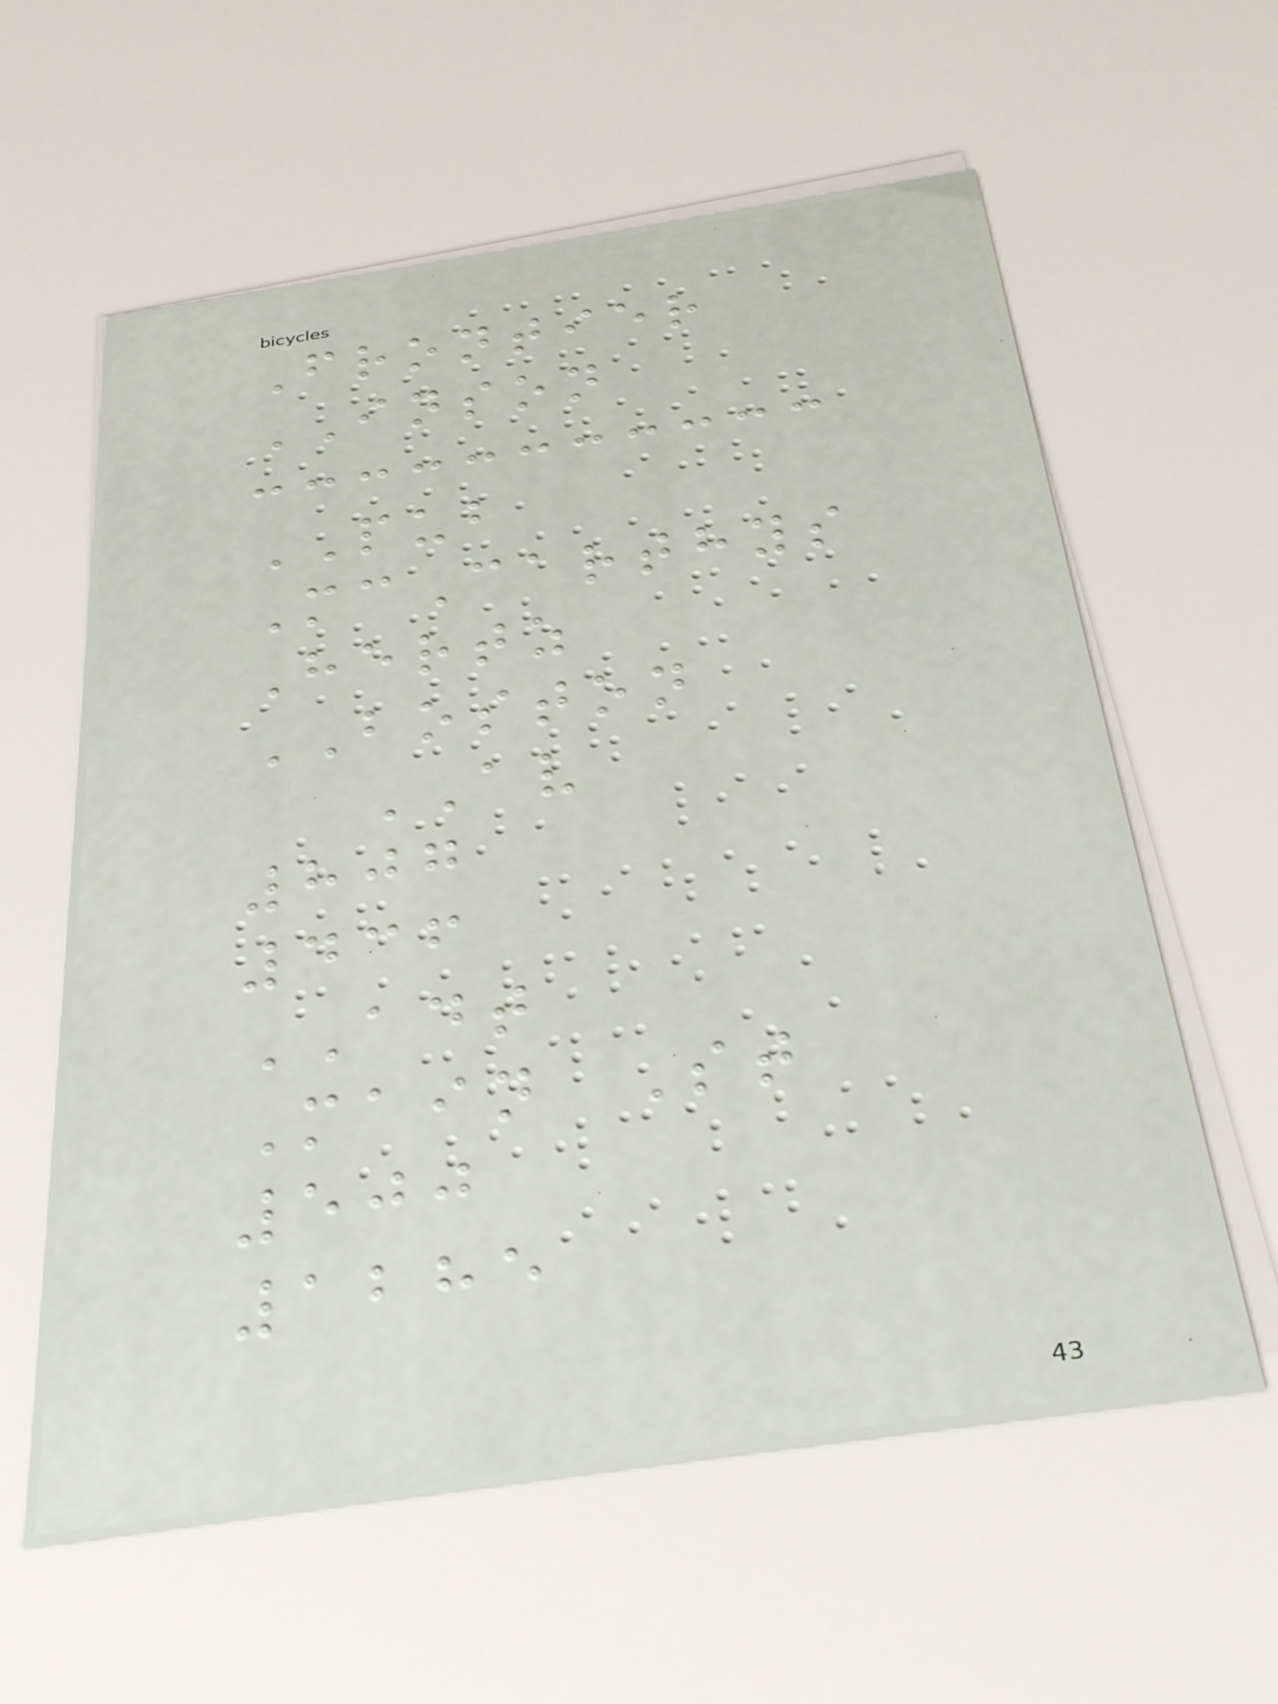Frontier
INSON
PUB
McCarthys
Hertz
BOSTON
AV
807
436
ADT
Main St
500
1285
